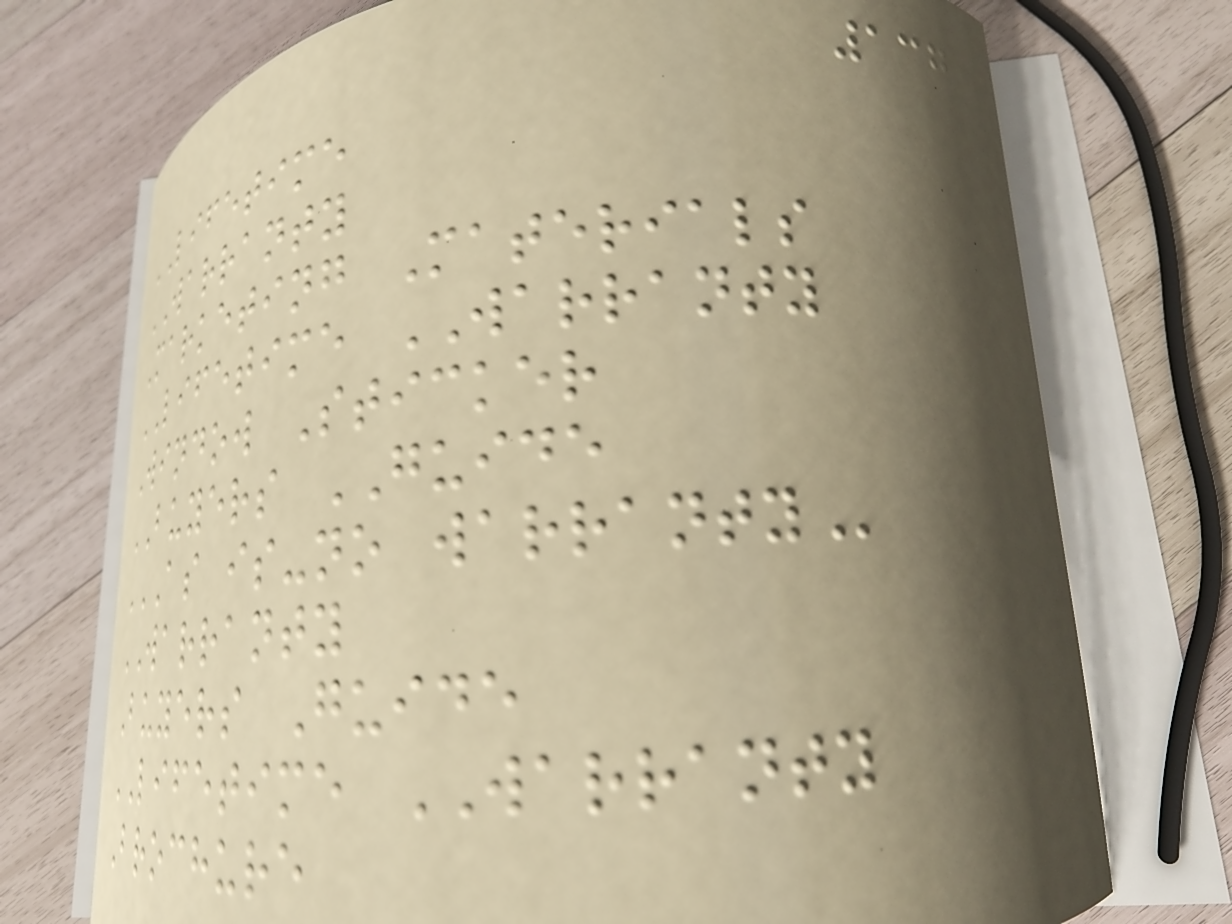137
LIFETIME
WARRANTY
Marketing Materials
LIFETIME WARRANTY
Window Sticker
BUYERS GUIDE
AS IS-NO WARRANTY
WARRANTY
Buyers Guide
LIFETIME WARRANTY
Brochure
